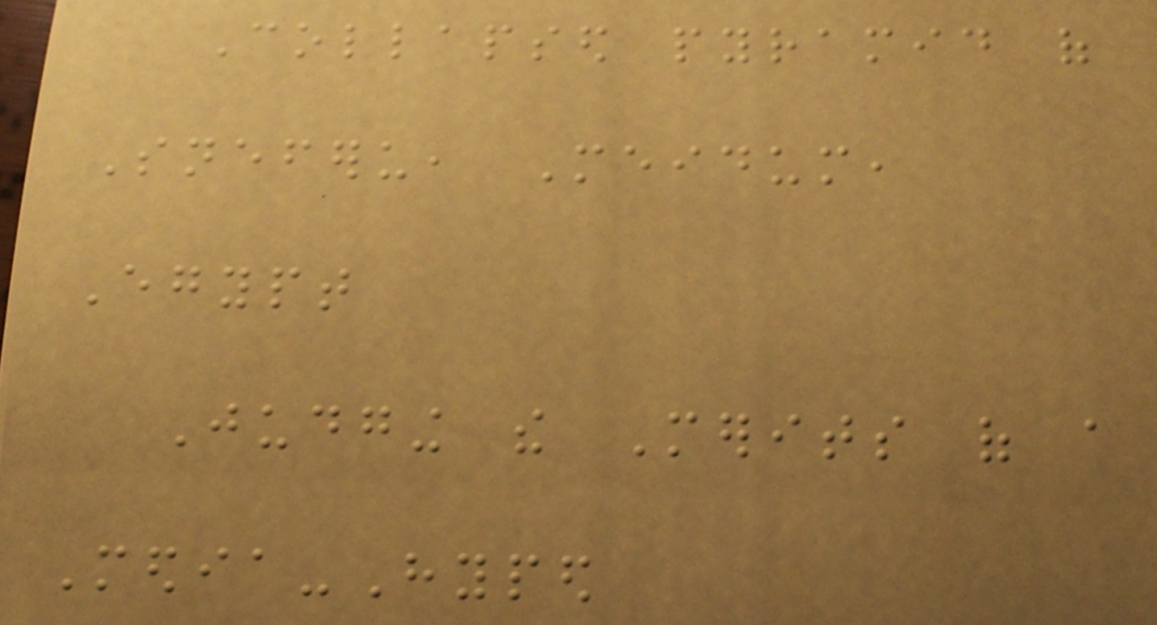Collapsed pyramid of
Sneferu, Meidum,
Egypt
Judging the Merits of a
Media-Hyped
